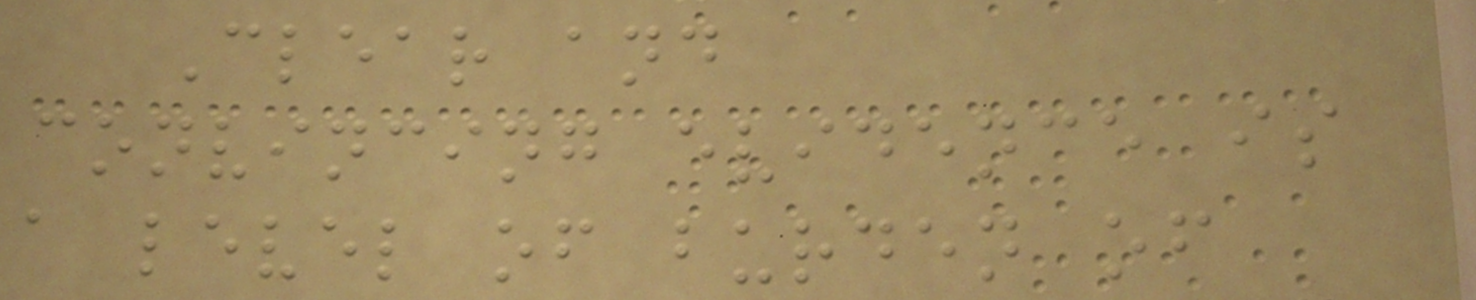Clear and
convincing evidence is
a level of burden of
